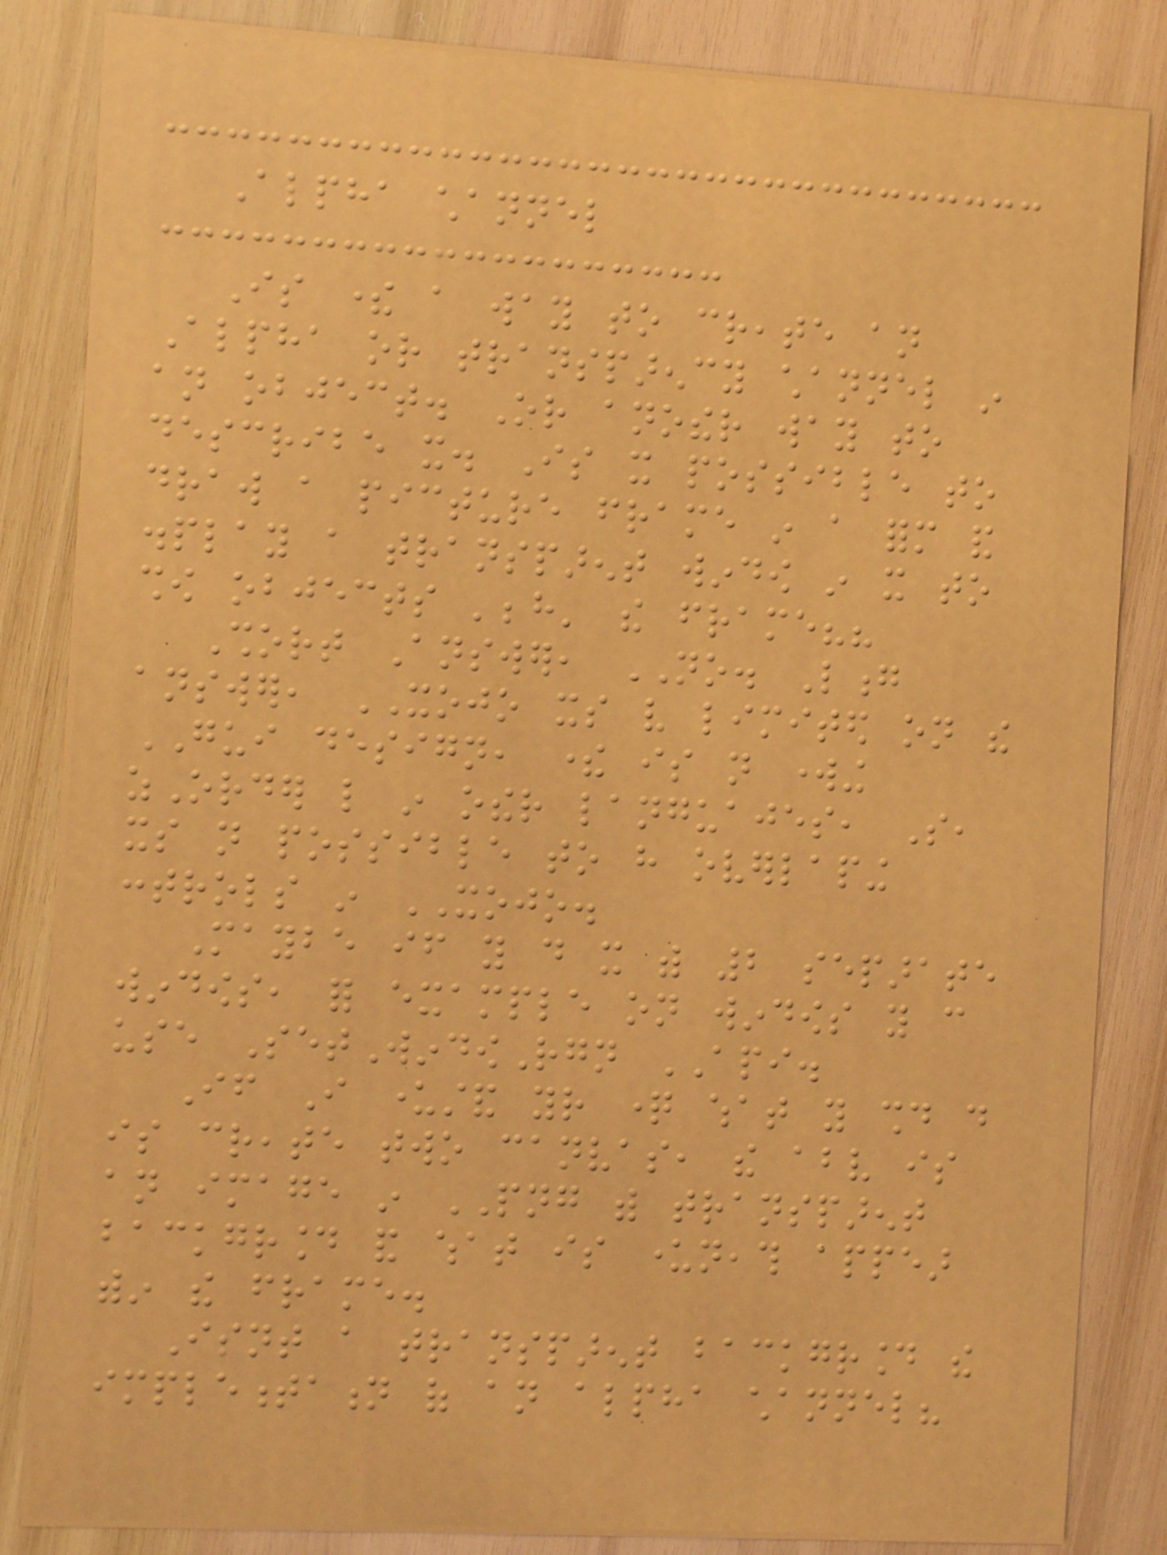Alpha channel
Is there a way to create an
Alpha or transparency channel in
an object. Or another way to
describe it. Is it possible to
draw a picture frame in a form and
display a transparent window in it to
show objects 'behind' the frame??
Short Answer, NO. Long
answer, XOJO its very limited on the
GUI design, there is not working
zOrder like in other languajes, So,
its not possible to have overlaping
controls in XOJO.
Maybe if you do it with 2 separate
windows, for example on windows you can
use SetWindowRgn API.
If I understand your question what you should do
is create two canvas, the above is
an image in PNG with transparent
background and what is underneath appear
within the frame.
Isnt a transparent background the
implementation of an alpha channel?
